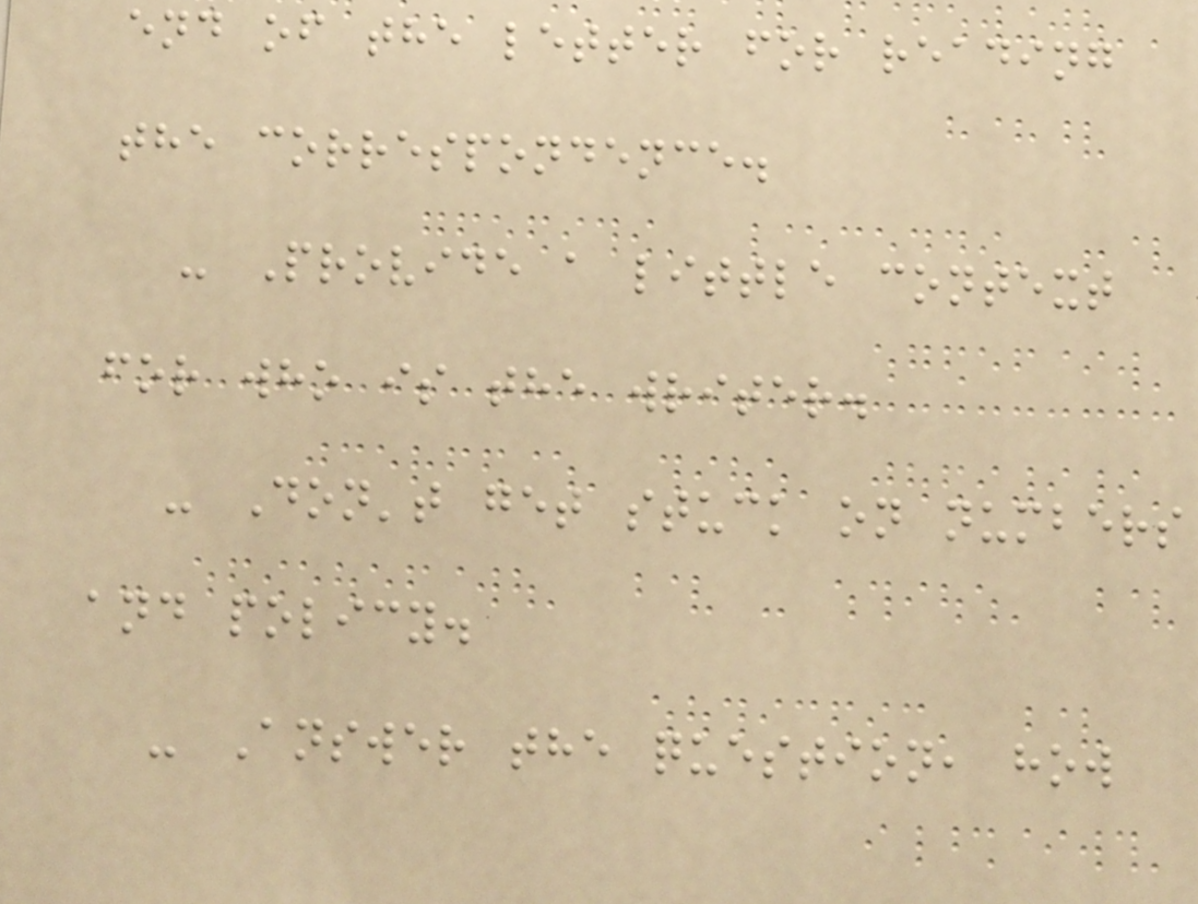end of the letter for reading
the correspondence.
- Provide a little context
for who is the writer.
- Don't get stuck on numbers
and policy.
- Answer the question, how
